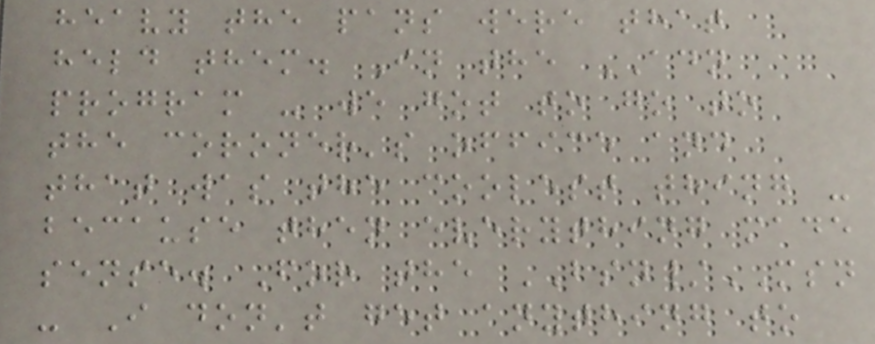heavy the pans were that
held them. In the ADN
program - we got to go to
the coroner's office and
that was the coolest thing -
because then everything made
sense. For the BSN/MSN
- I don't get anything to
